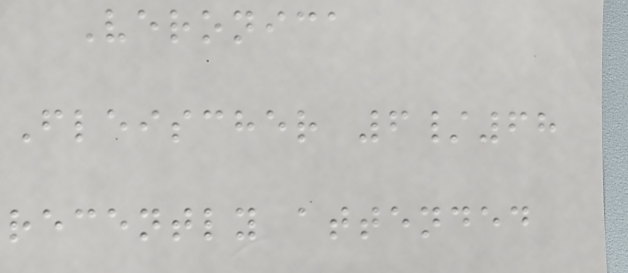Veronica
Fleischer 6/68
recently attended
